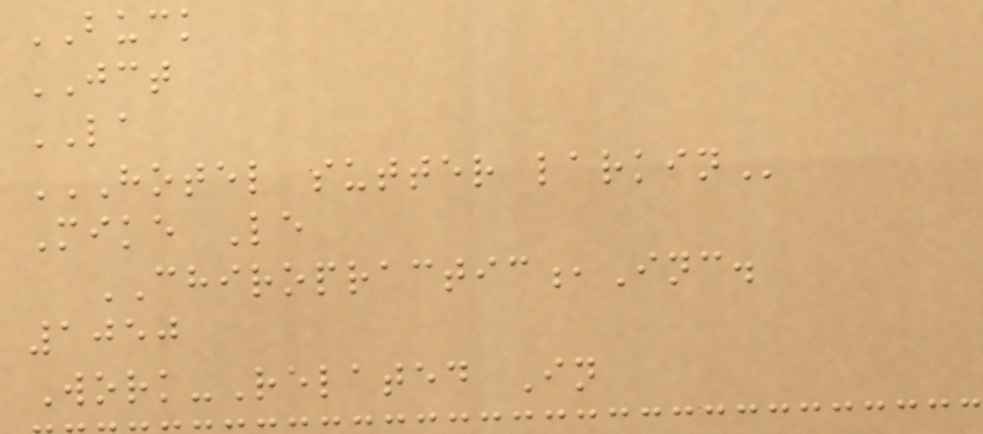BUCK
JCT
LA
HOTEL SUTTER LARKIN
Mike Le
CHIROPRACTIC,Inc.
1050
Work-Related In
